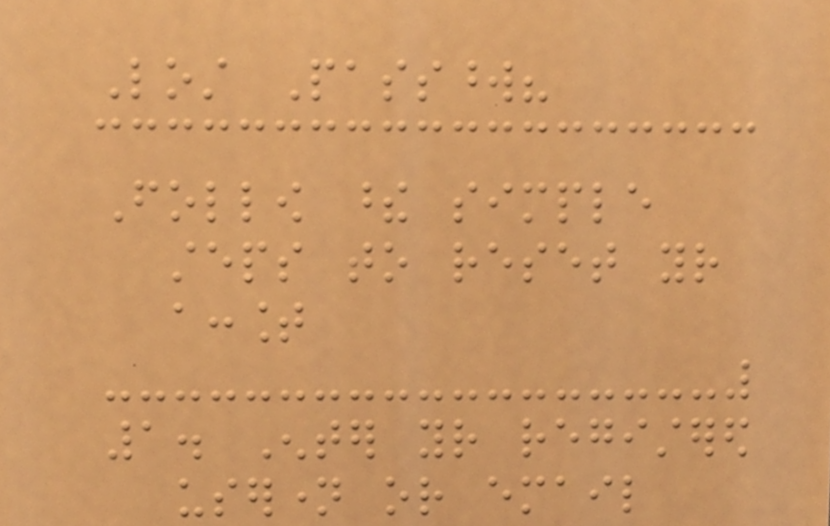Lost Password?
Follow these simple
steps to reset your
account
1. Enter your registered
username or email
